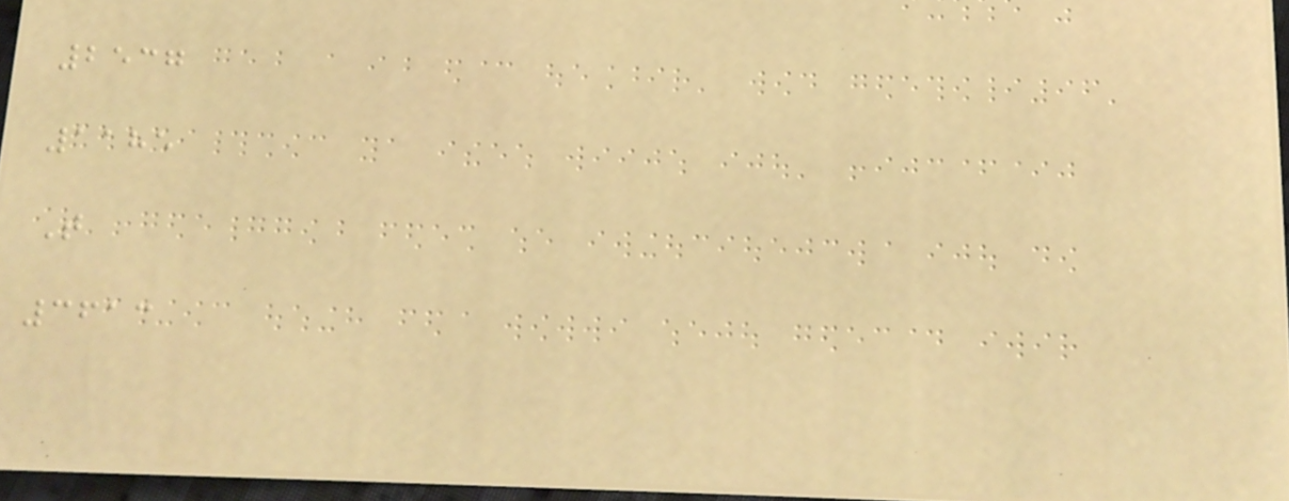2537
1185
T
3613
